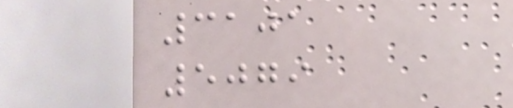3101
5079
